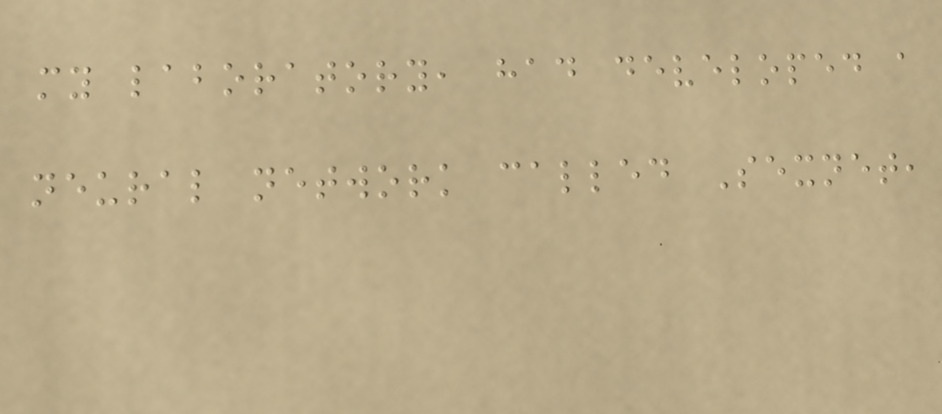my laboratory, had developed a
neural network called Sexnet,
